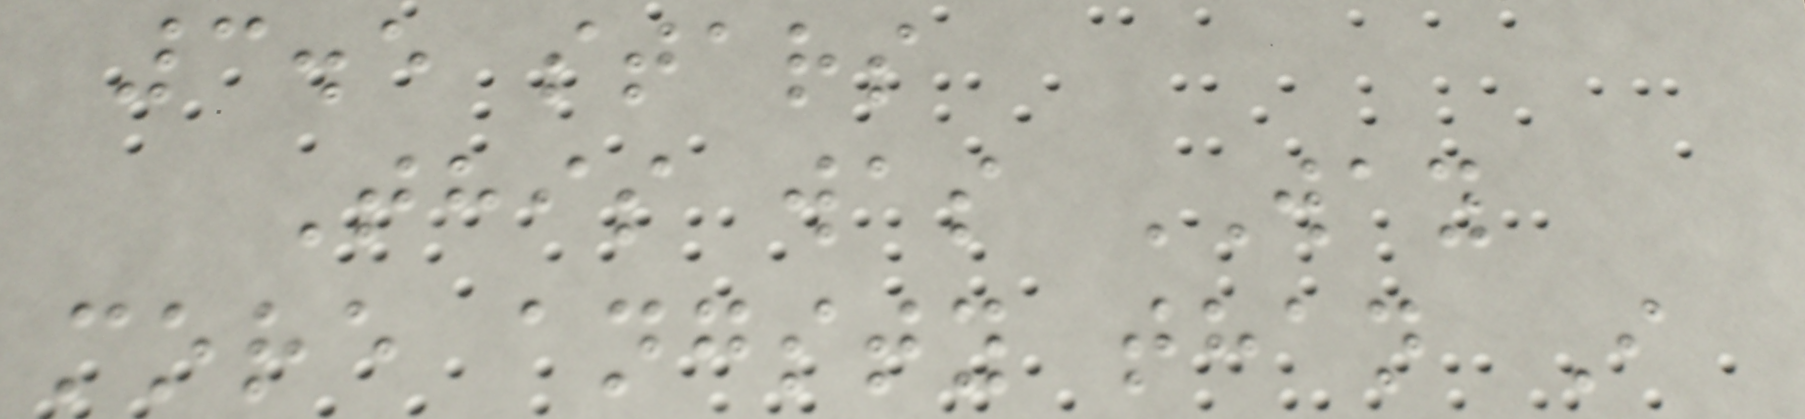3.5 stars
This was WAY
more angsty than I
